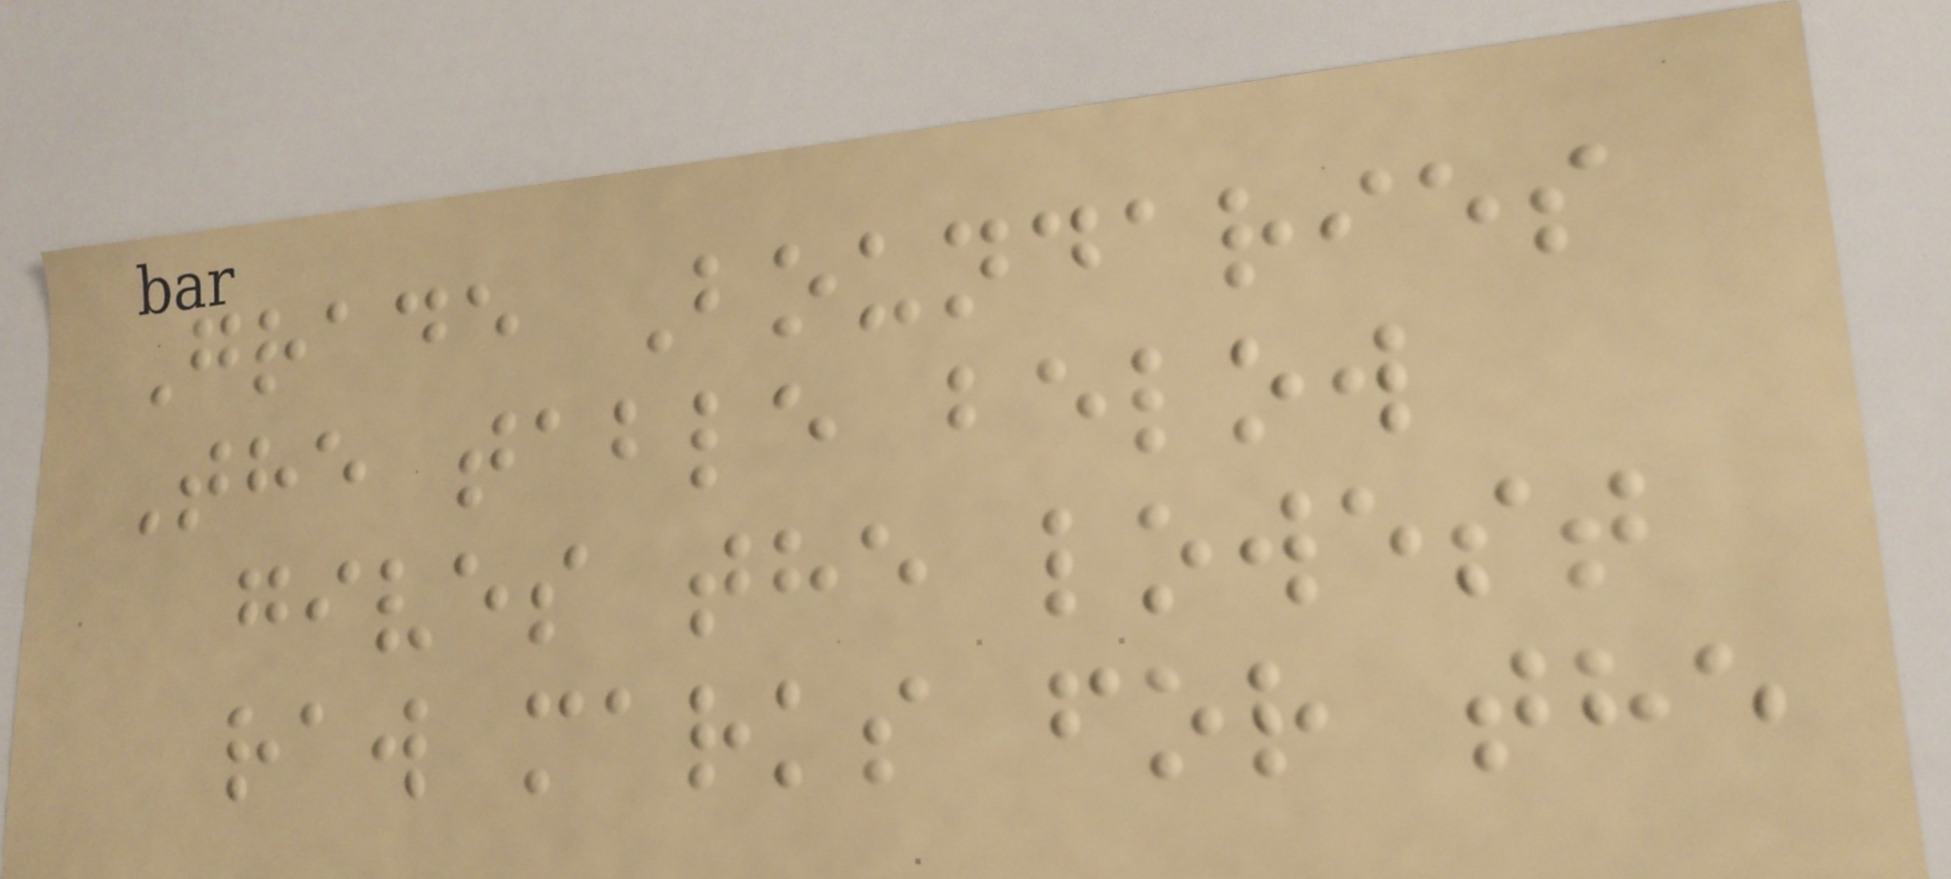Grade Boundaries
The table below
gives the lowest
raw marks for the
